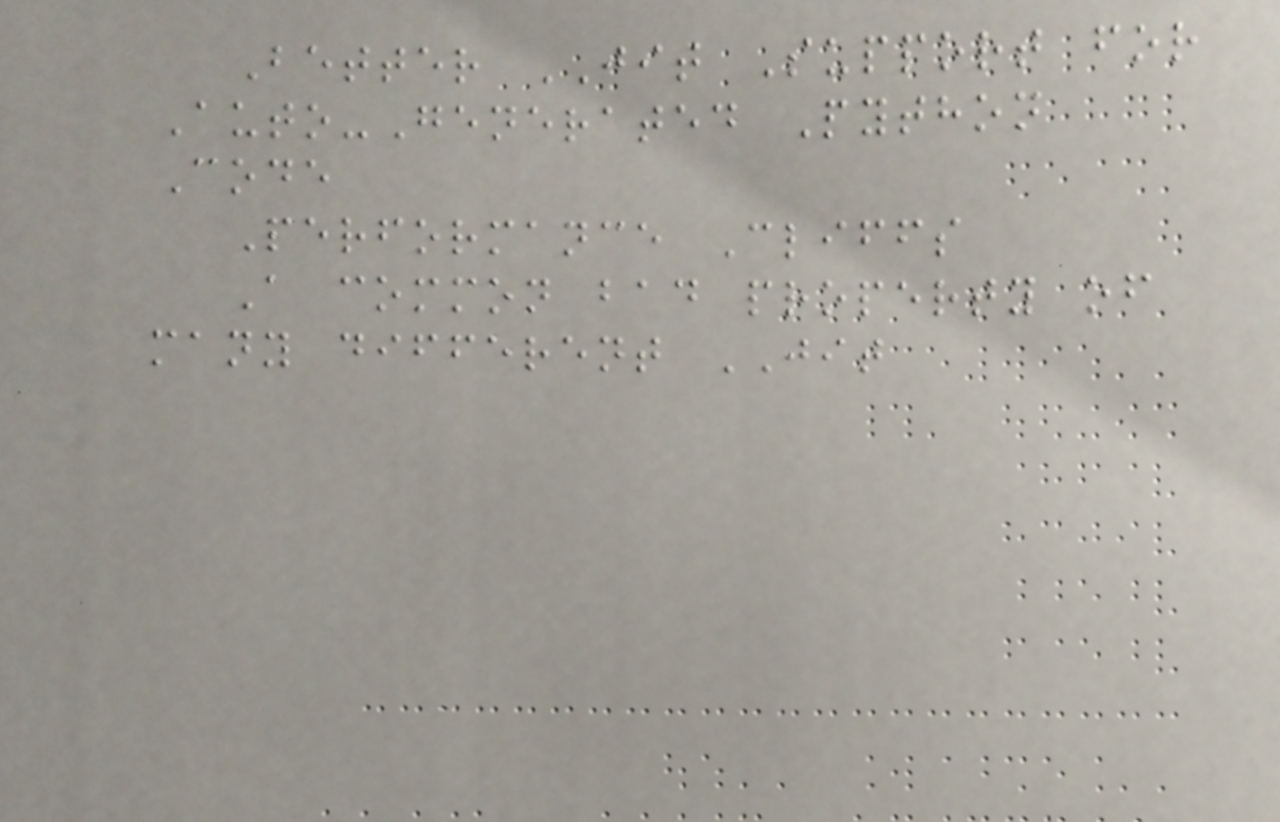Better JIT Support for
Auto-Generated Python
Code
Performance Cliffs
A common bad property of
many different JIT
